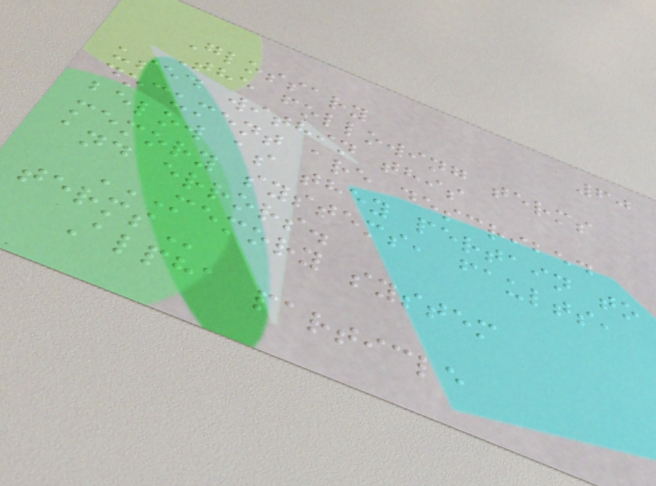60
Glossary
The following terms
used within this
document are described
below as they pertain to
memory systems, faults,
and errors.
MEMORY SYSTEM
TERMS
Alpha particle
